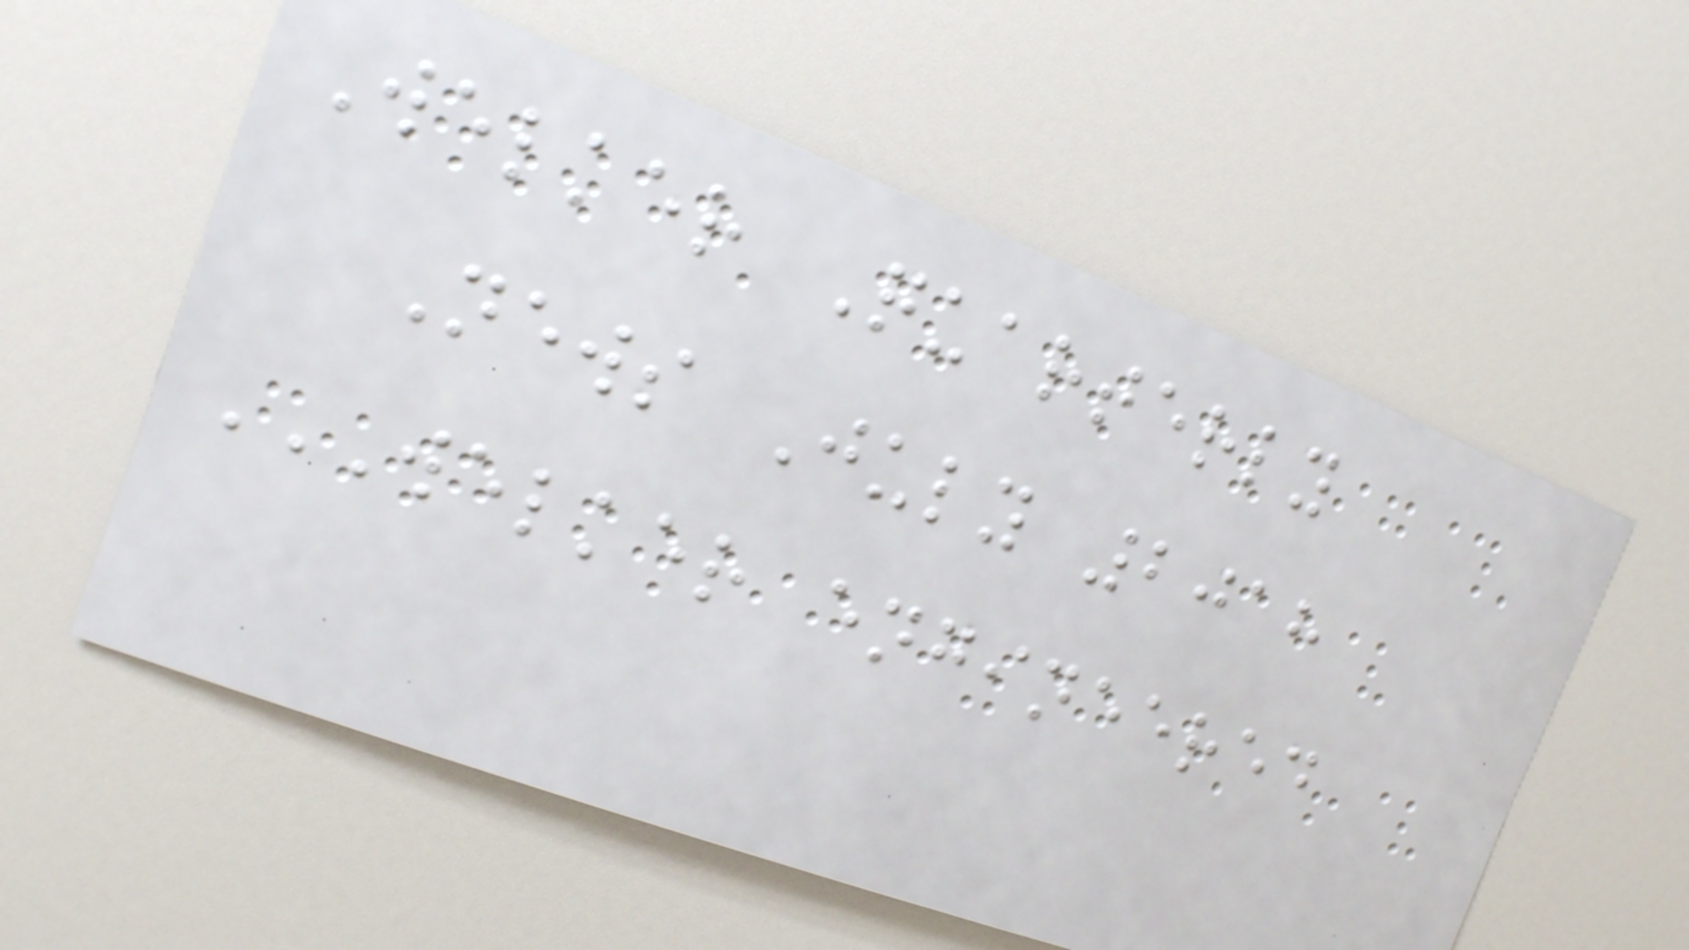Welker Quarterly
News July 2018
WELKER ENGINEERED
